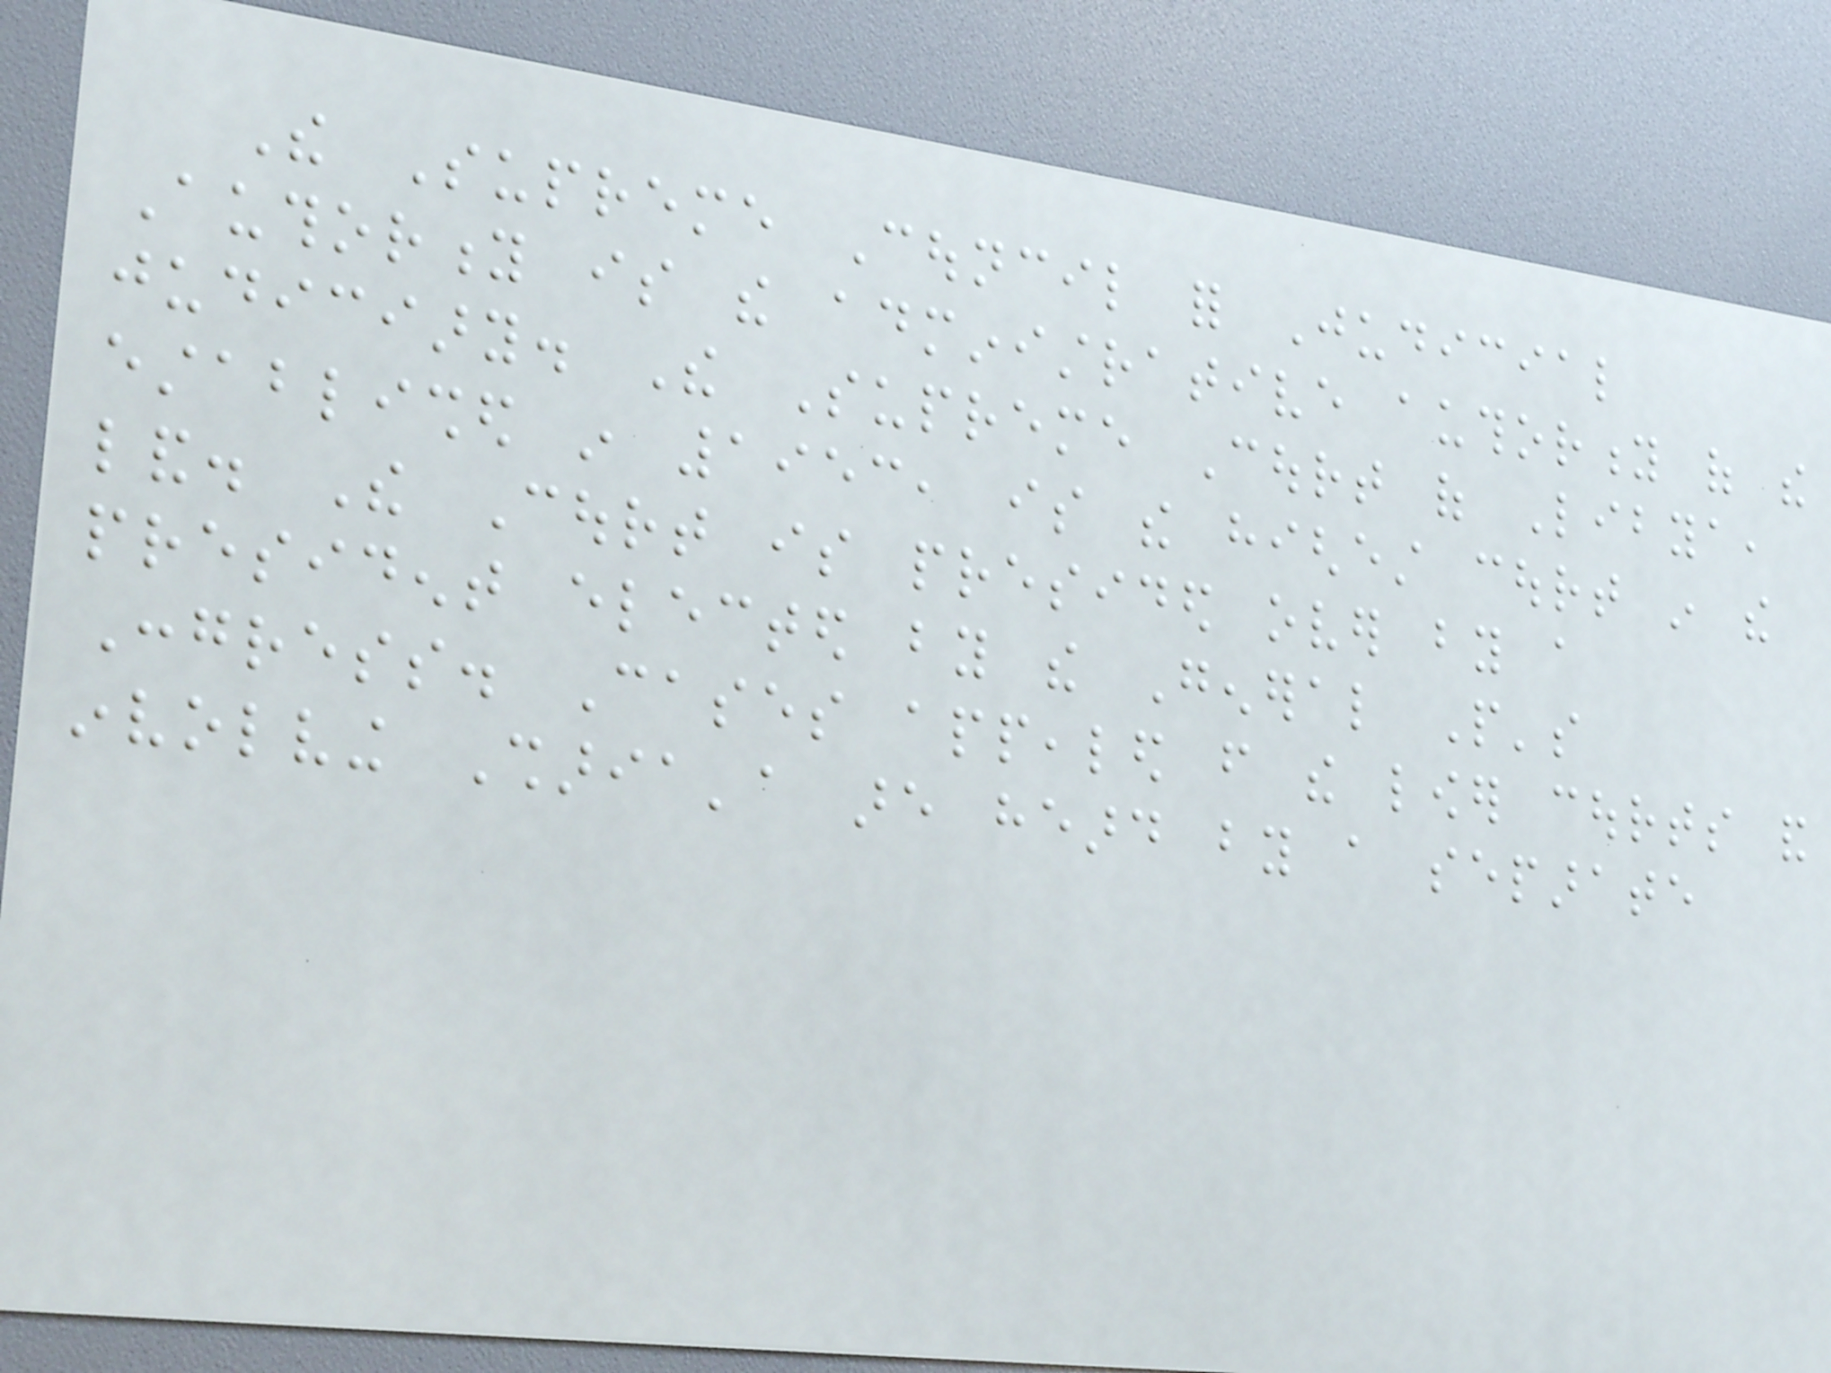The Supreme Council for Judicial
Authority is the administrative authority of the
judiciary. The Supreme Court of Libya,
established in 1953, is the highest court in the
land. The Court is presided over by a
president elected by the General People's
Congress. Cases appealed from the lower courts and
involving Sharia'a are heard by a separate
